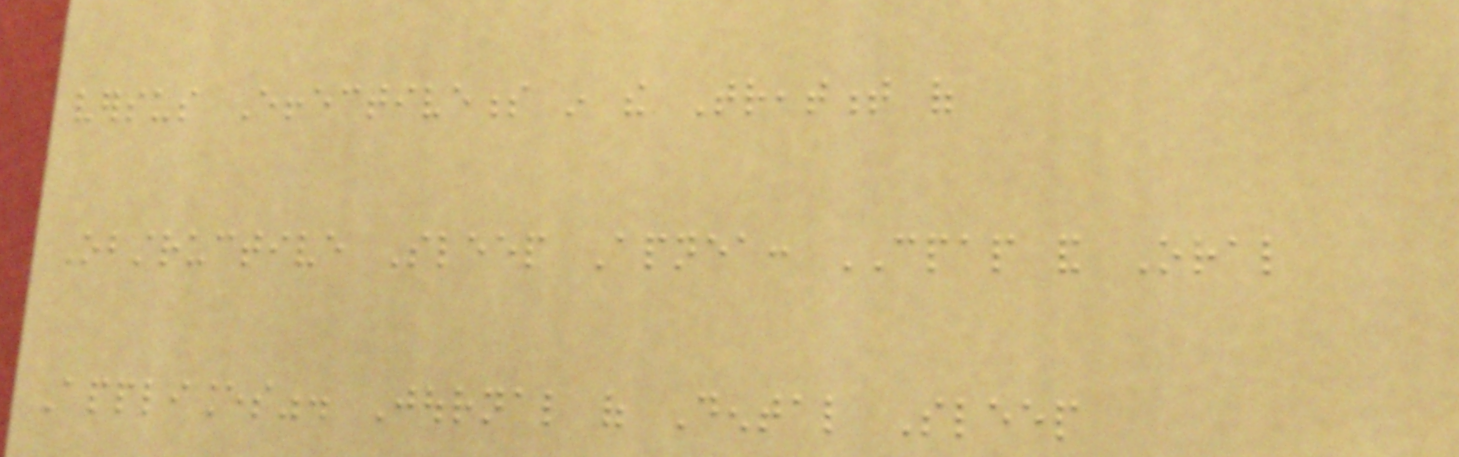versus Effectiveness in the Treatment of
Obstructive Sleep Apnea: CPAP and Oral
Appliances". Journal of Dental Sleep
